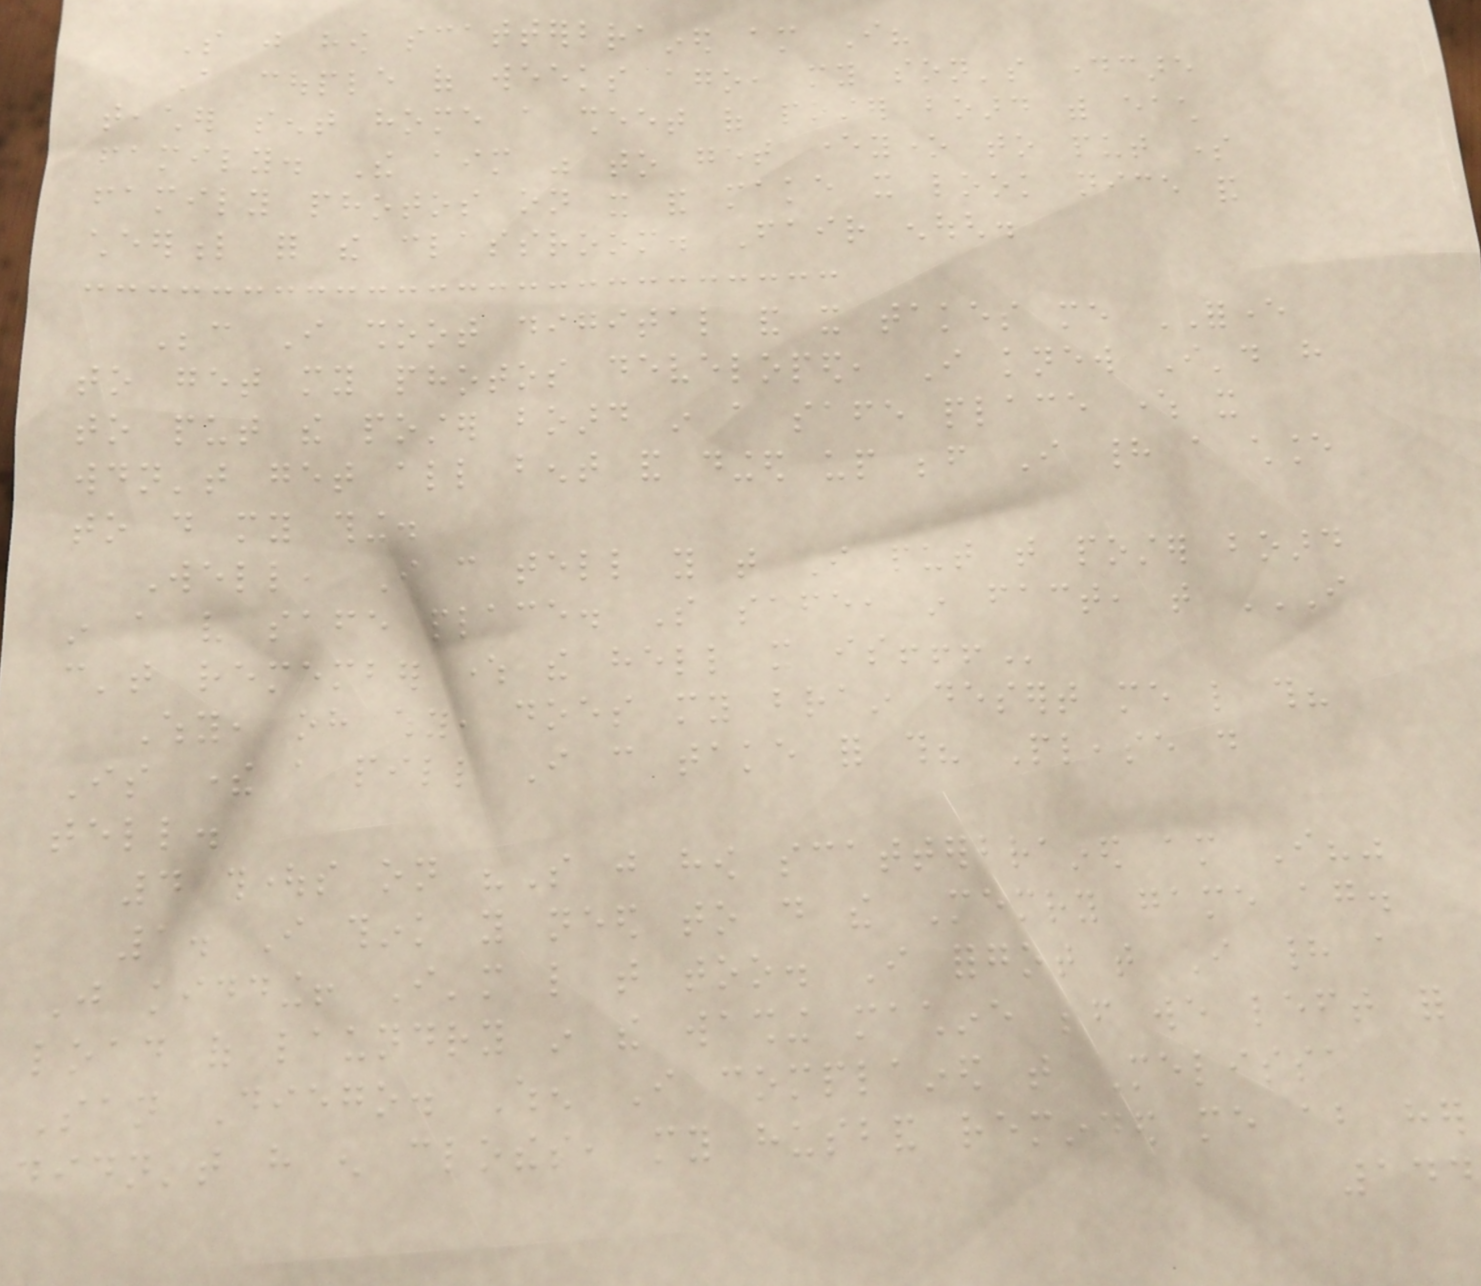So just how scatterbrained am I?
A couple of weeks ago, my son's daycare
teacher sent home a sheet of poster board with each
family. The aim was to get everyone to put some
family photos on it and make it look nice and
cheerful for the classroom. Fair enough.
Because I shoot digital and it takes me FOREVER
to get my photos developed, I knew I'd have
to put the poster board in a safe place where it
wouldn't get all bent and dinged up before I had a chance
to do my thing.
Well, I can tell you that I put that poster board
in a very safe place. So safe, in fact, that I
CAN'T REMEMBER WHERE THE HELL IT IS!!!
Why, oh why, does my brain desert me like this?
Is there a pill I can take for this? Please do
tell.
4 thoughts on "So just how scatterbrained am I?"
1. I think you need to do the Memry game again.
Just kidding! I'm like that too. I forgot that I had a
load of laundry in the washing machine before we left for
San Diego. When I complained that Melissa
didn't have enough clothes, my husband reminded me about her
144
